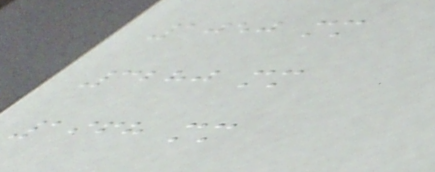1050 mm
3280 mm
1968 mm
